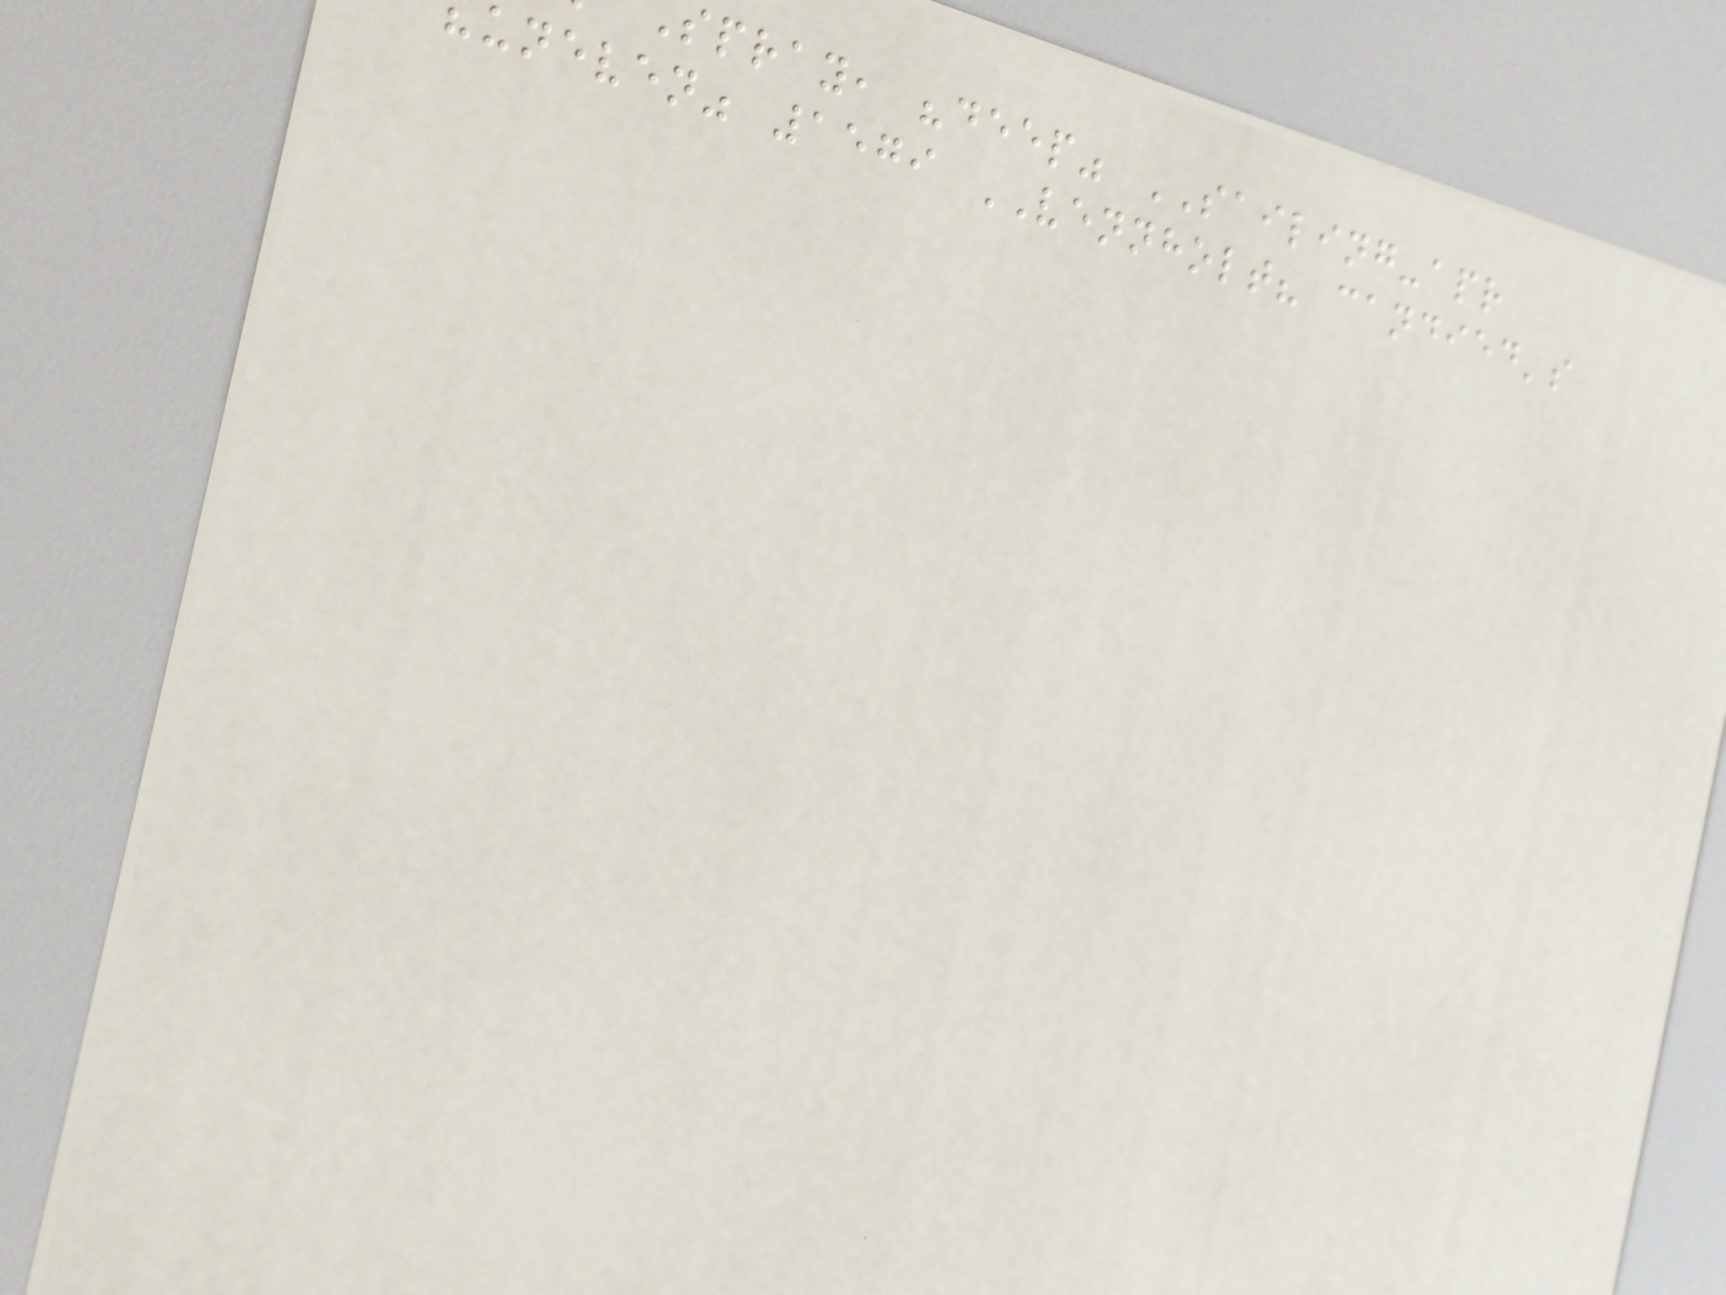spray, "deep" SAILING-apr
uneven" 1579 VENNHOLT? candied's
